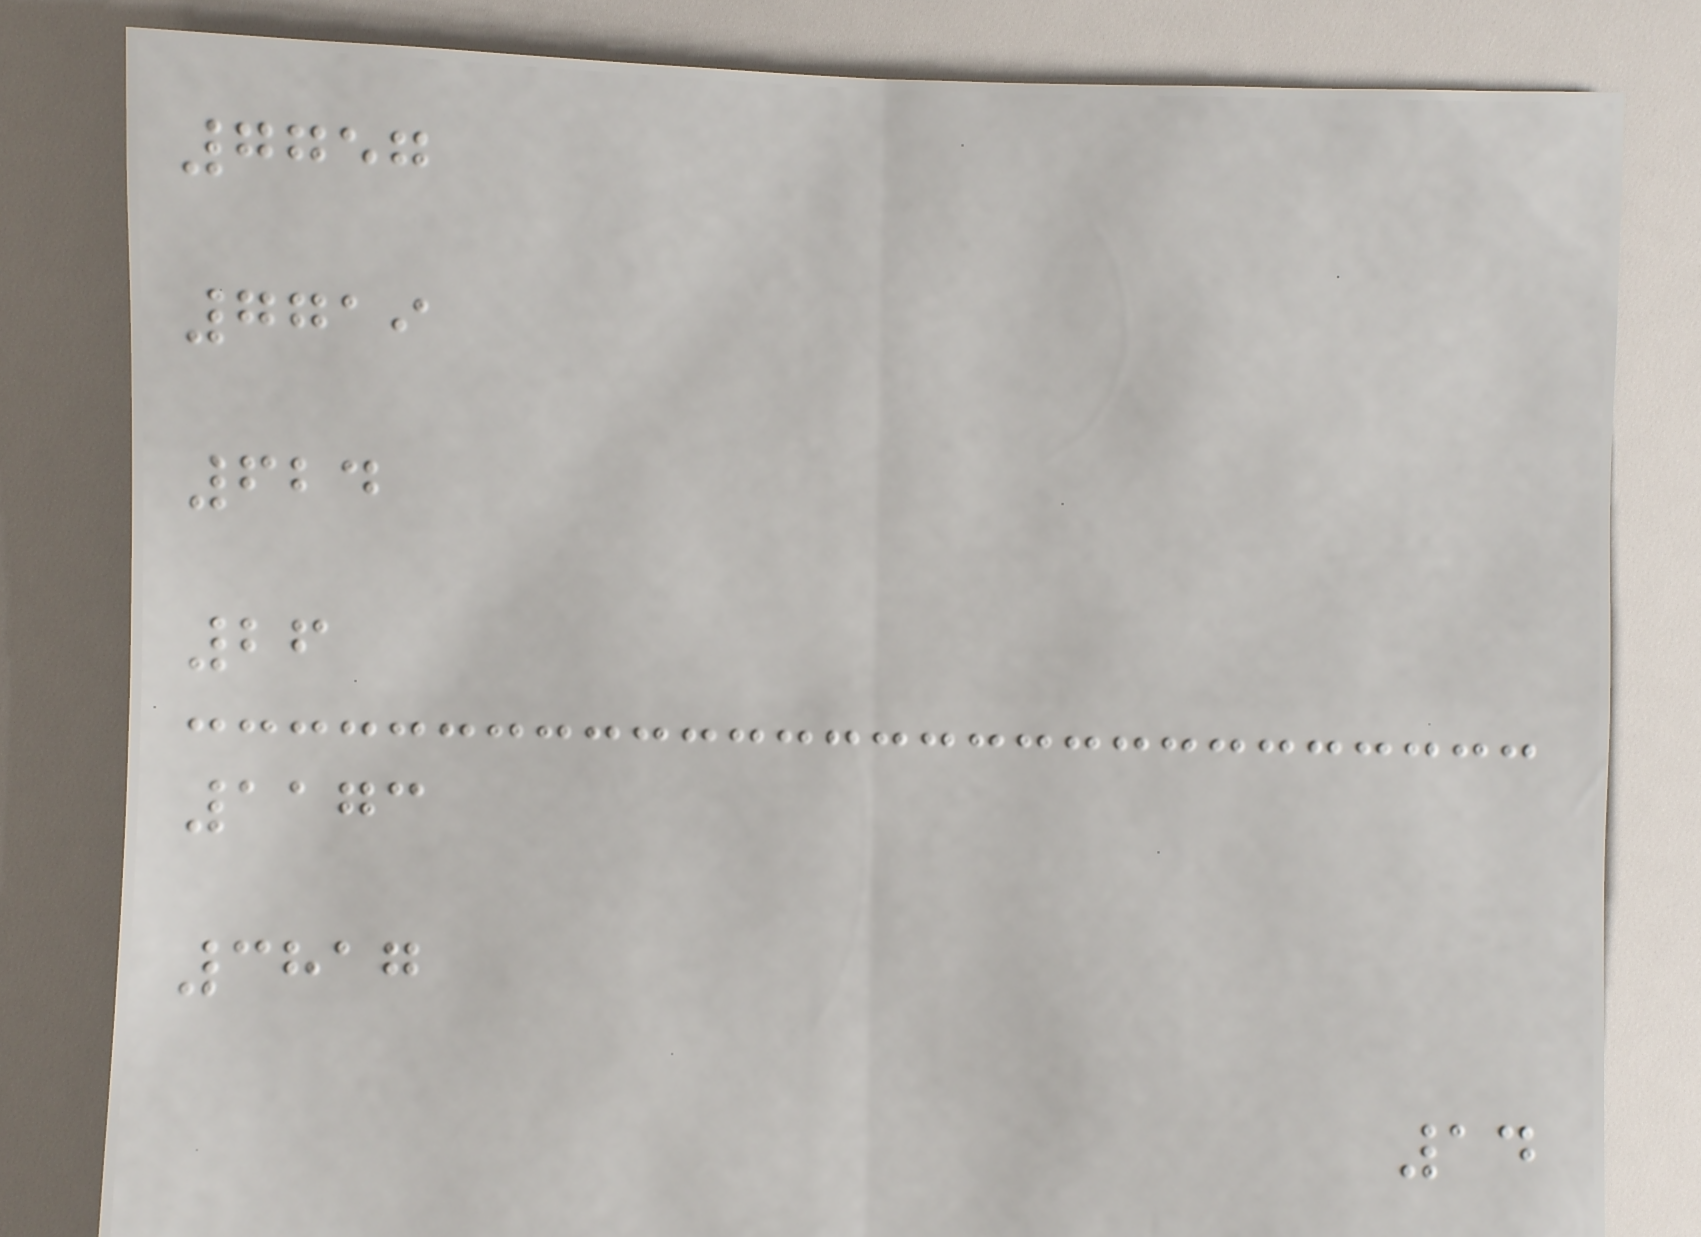7757
7719
624
26
1173
3817
14
